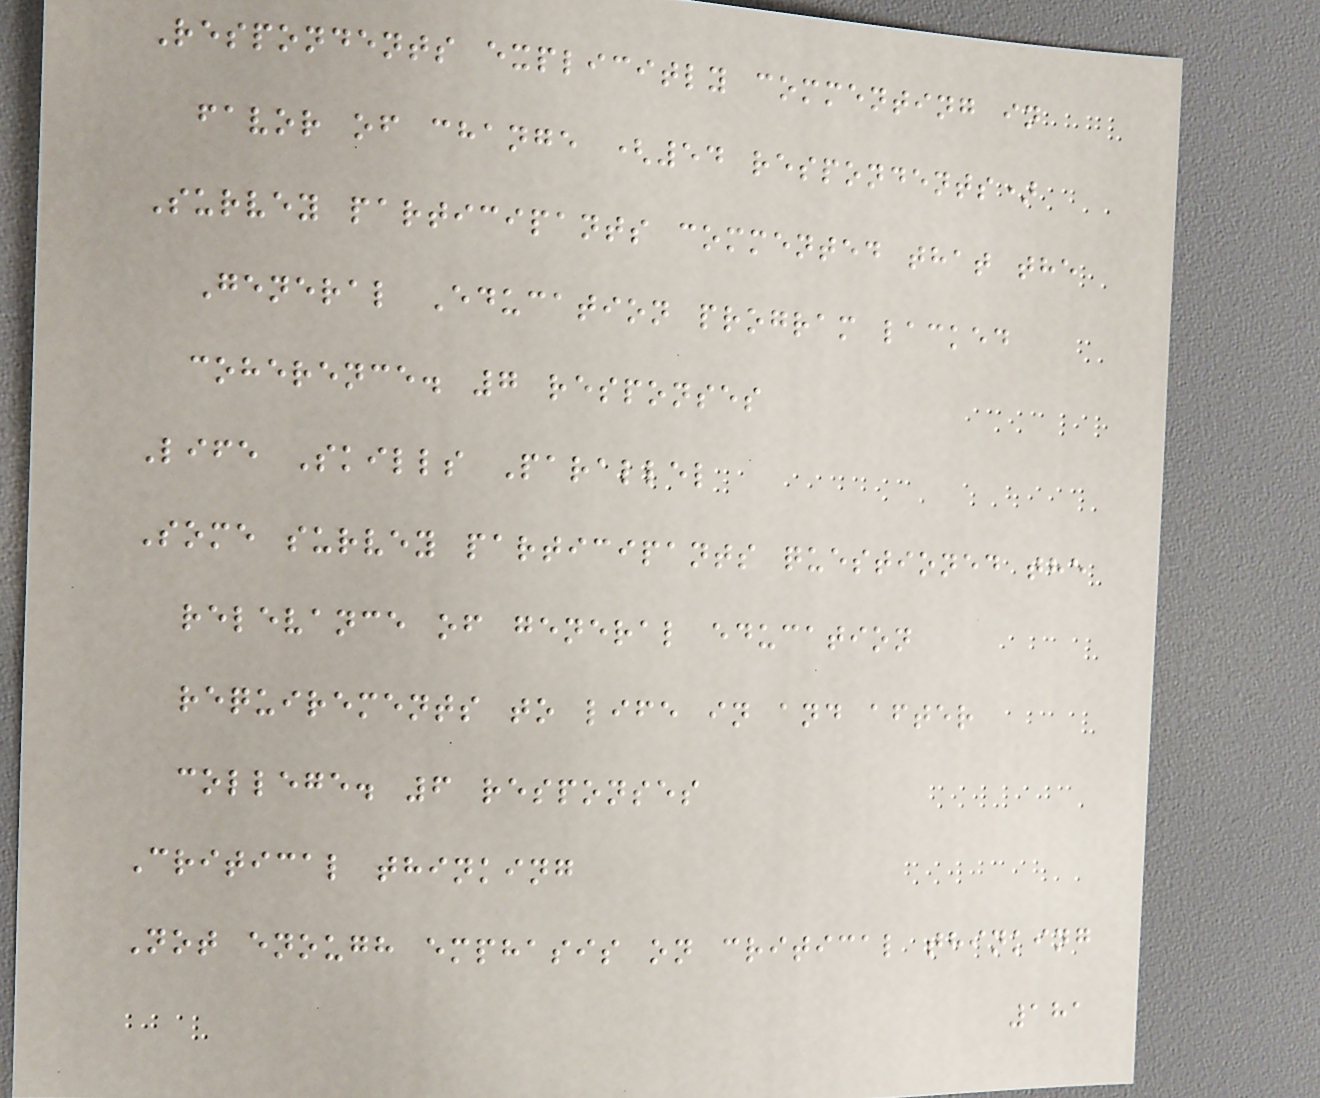Respondents explicitly commenting in
favor of change (54 respondents)
Survey participants commented that the
General Education program lacked
coherence. 7 responses
Life Skills Parallel
Some survey participants questioned the
relevance of general education
requirements to life in and after
college. 6 responses
Critical thinking
Not enough emphasis on critical thinking
181
